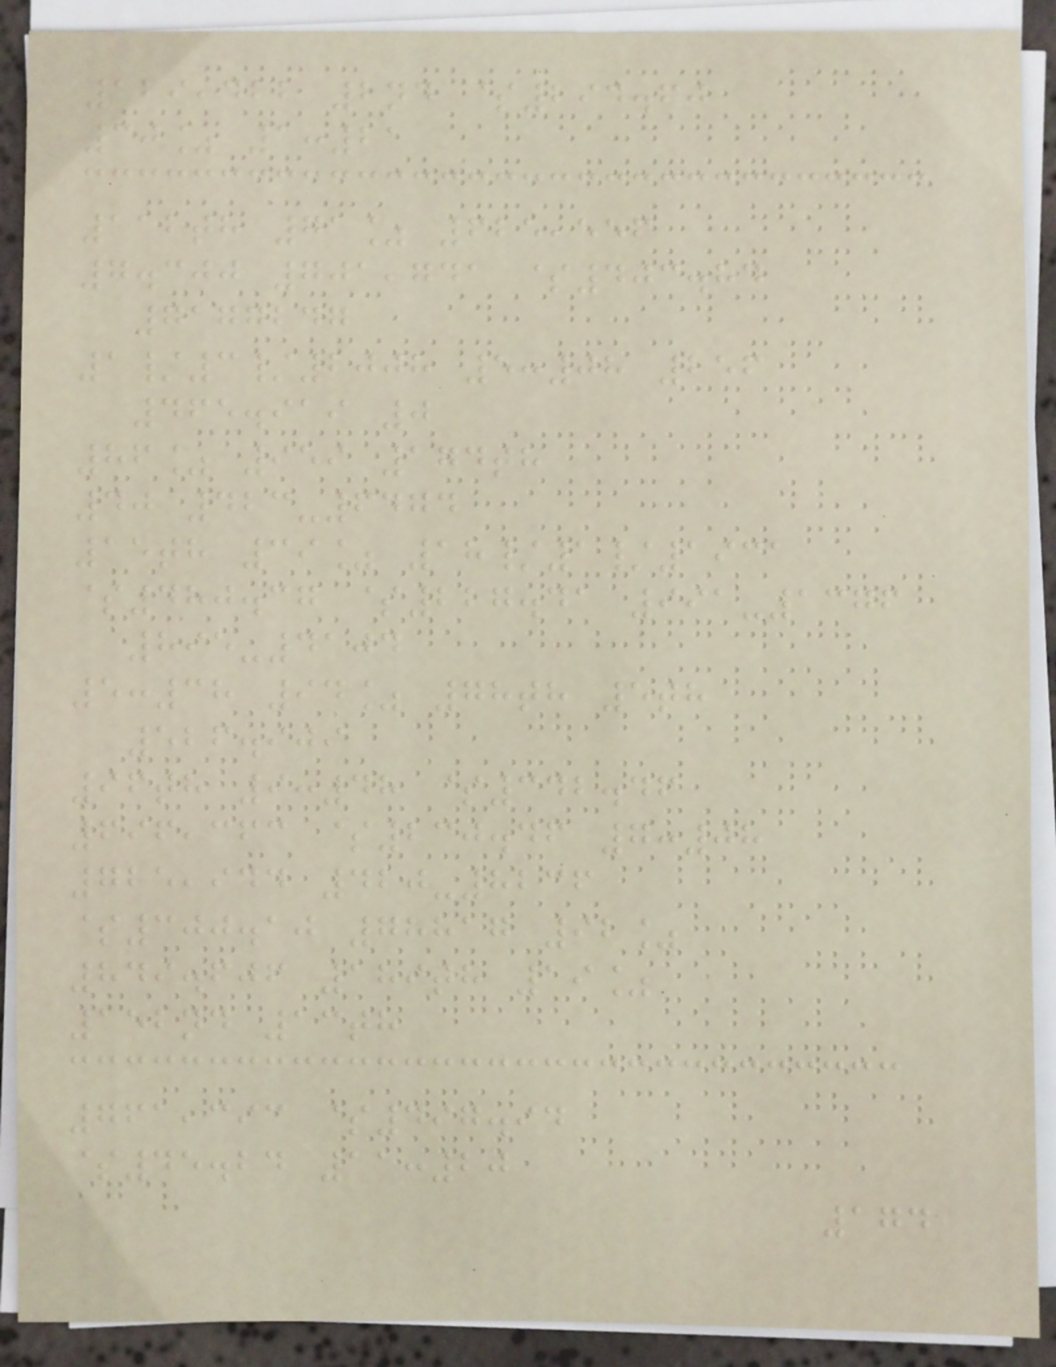129,422 2nd $294.60
30% 1:21
112th 71% 625,556
7.300 701,741 $403.84
7177247
1/3/2008 5:08 256
465.919 0
86% 959 174th
40 423-6474
15th 39% 18/1/1931
$480.37 $227.41 991-1376
895-4104
5:38 94% 78th 5th
526.909
96th 9:48 $342.46
696,363 $230.46 7:08
725,944 420-8236
$300.10 78817 92%
849.606 189th 19%
152nd 13th
761,393 $497.94
$45.24 11:20
174
